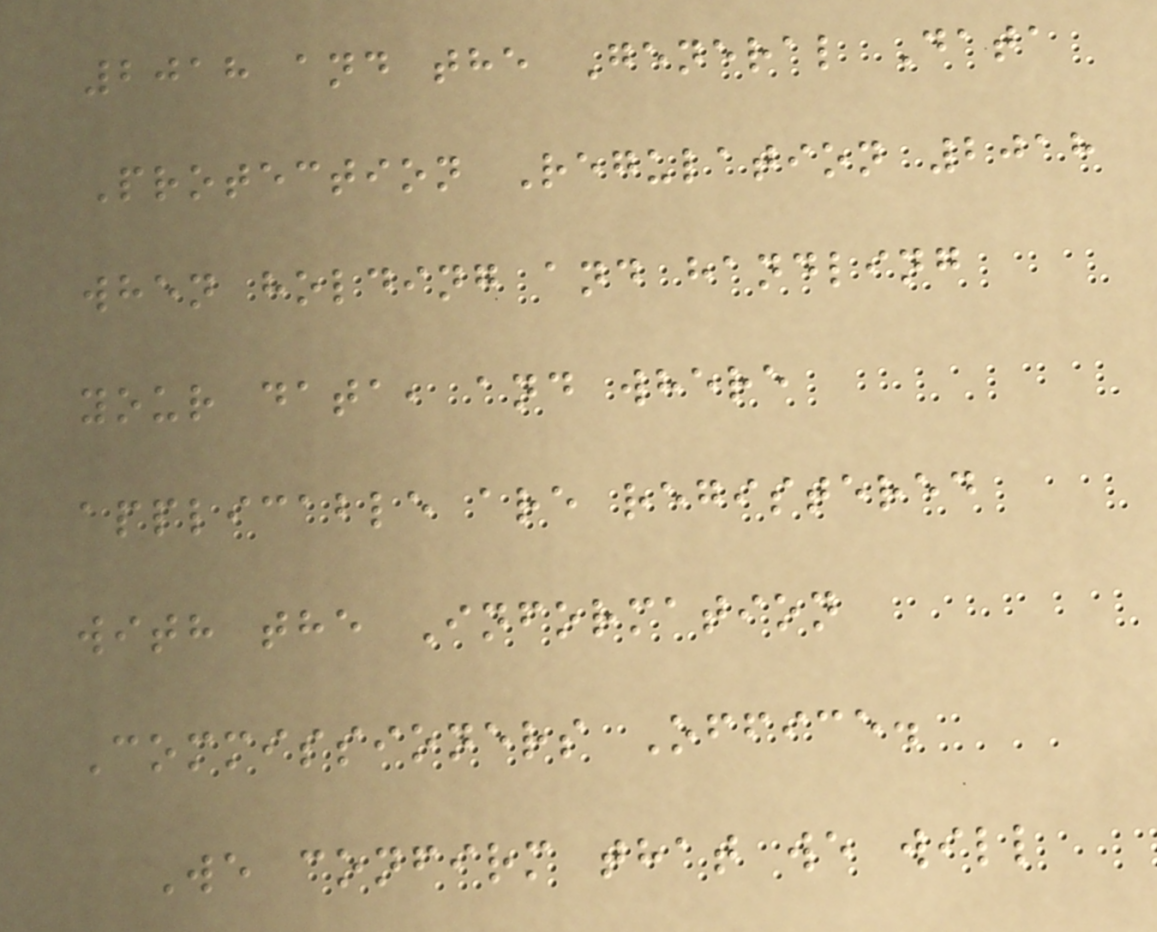2018 and the General Data
Protection Regulation 2018
when holding and handling
your data, and where
applicable are registered
with the Information
Commissioners Office.
We confirm that we will
